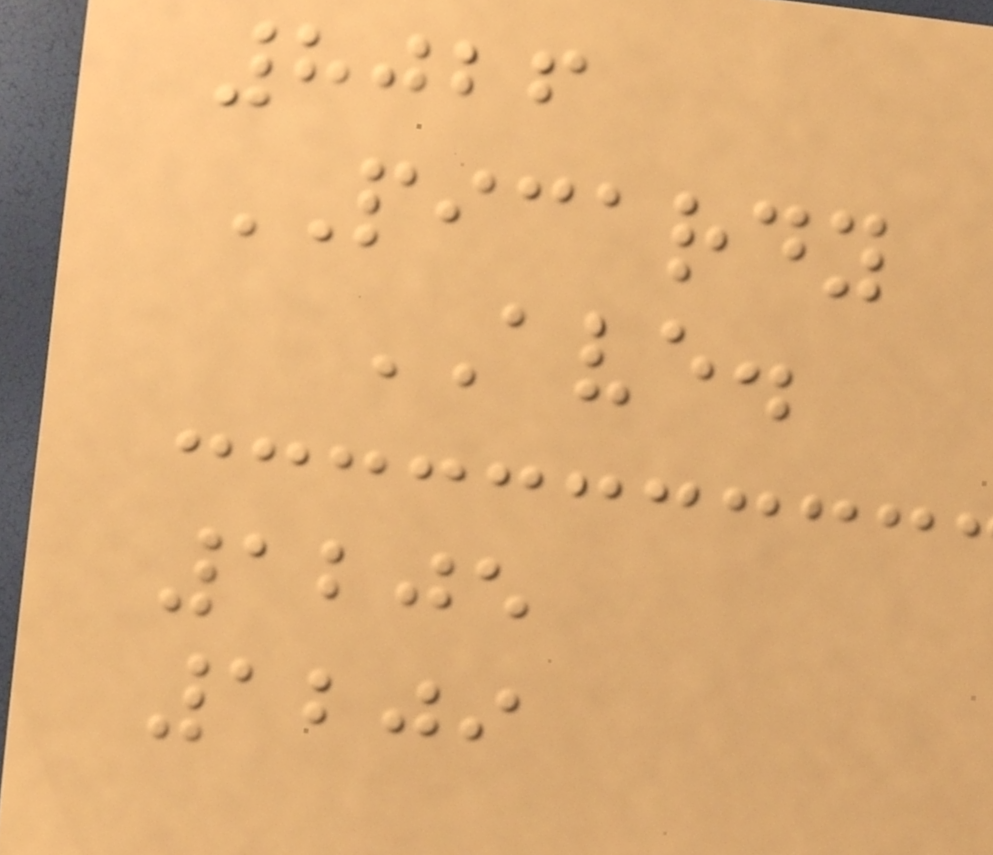8026
PICARDY
AVE.
1205
1209
